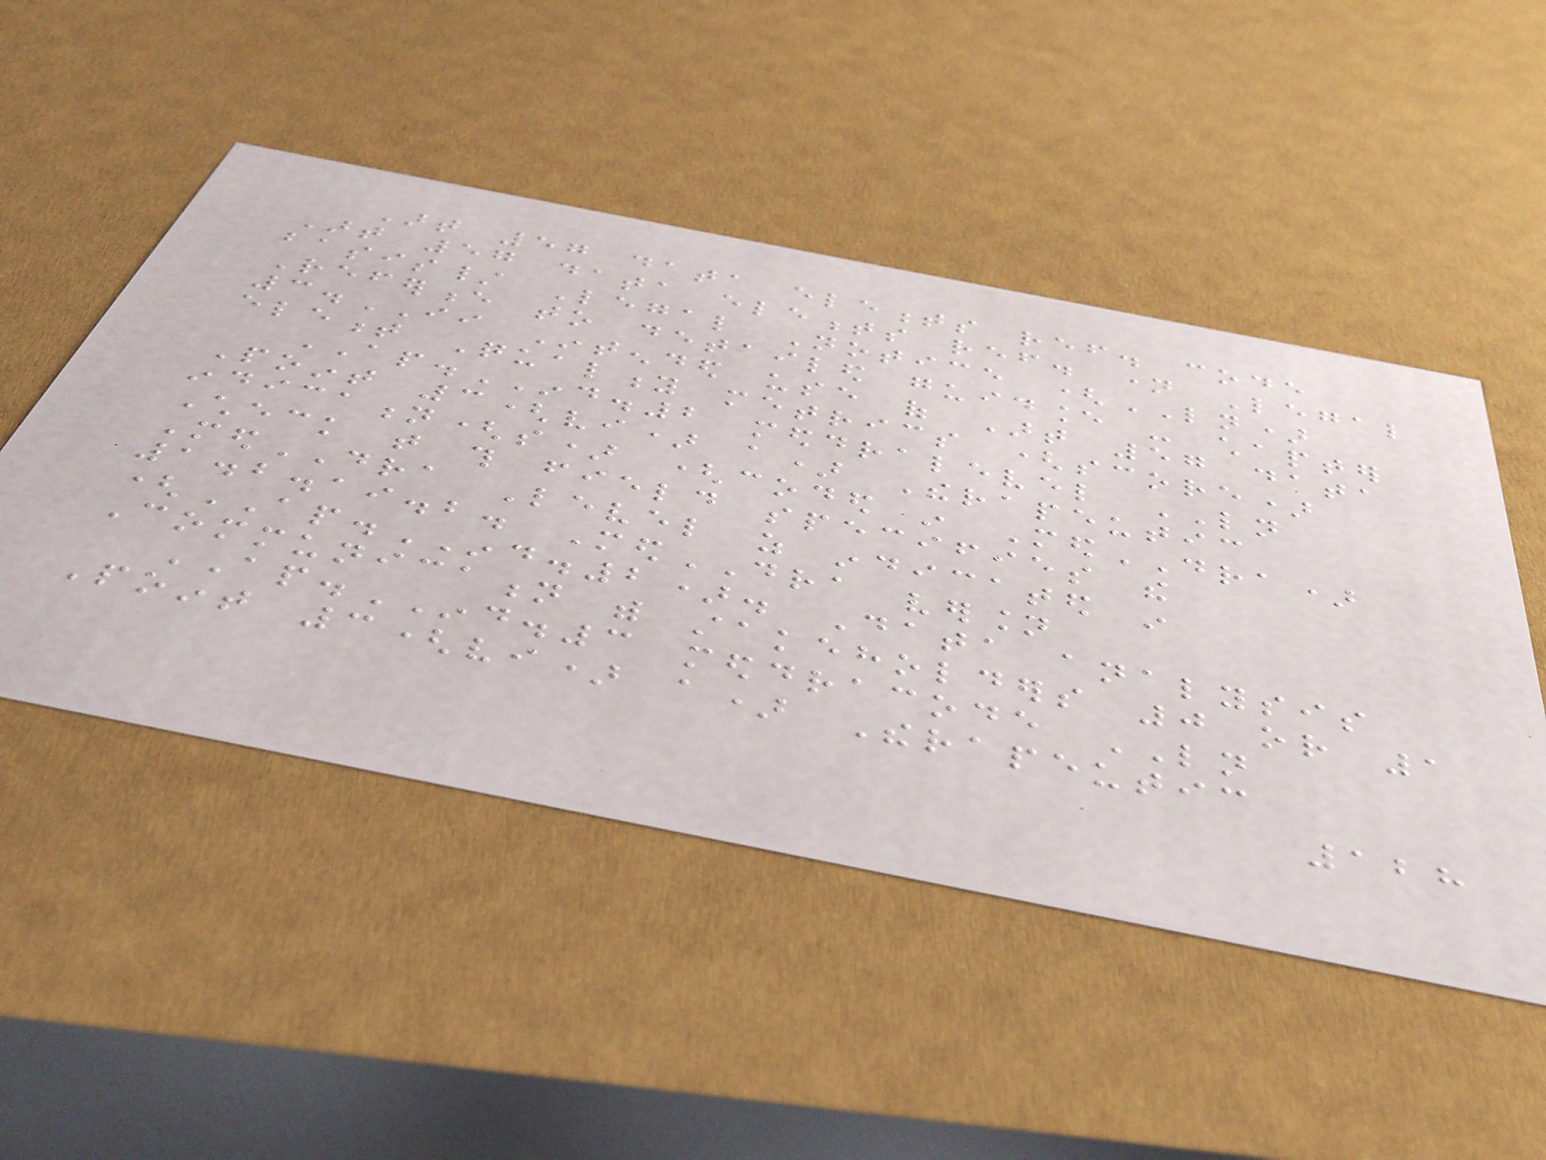Art 57 data elements ref. code
Art 57 data elements ref. name Legal
basis/ Legal Notice (LN)
Reference to detailed guidance - chapter
3.II Intended use of Art 57 data
element Quality metrics (score)
AP.IND.2 meddralevel LN
Point 3(vi) a) Therapeutic
indication(s) (coded in MedDRA)
Check that this field specifies the
MedDRA Level as indicated in
1.2.19.2. MedDRA version
(AP.IND.2). Data analysis
Communication with stakeholders 0 or 1
AP.IND.3 meddracode LN
Point 3(vi) a) Therapeutic
128
